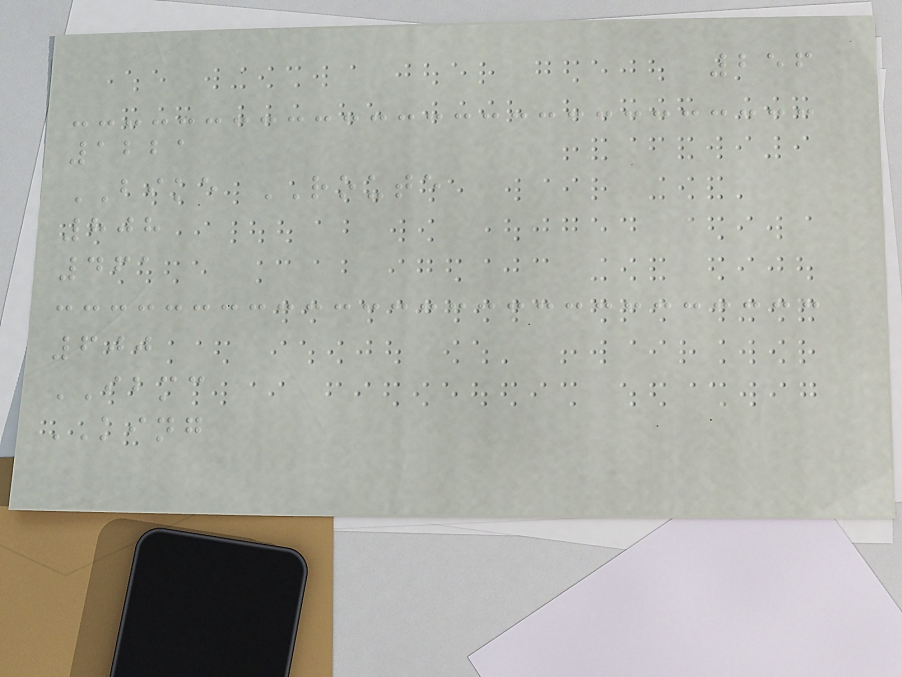256
1221
BIKE ROUTE
808
461
600
IBMC
KING
